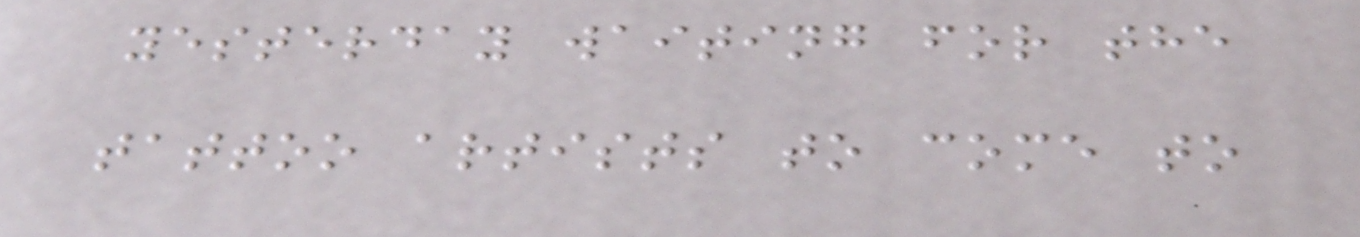yesterday waiting for the
tattoo artists to come to
